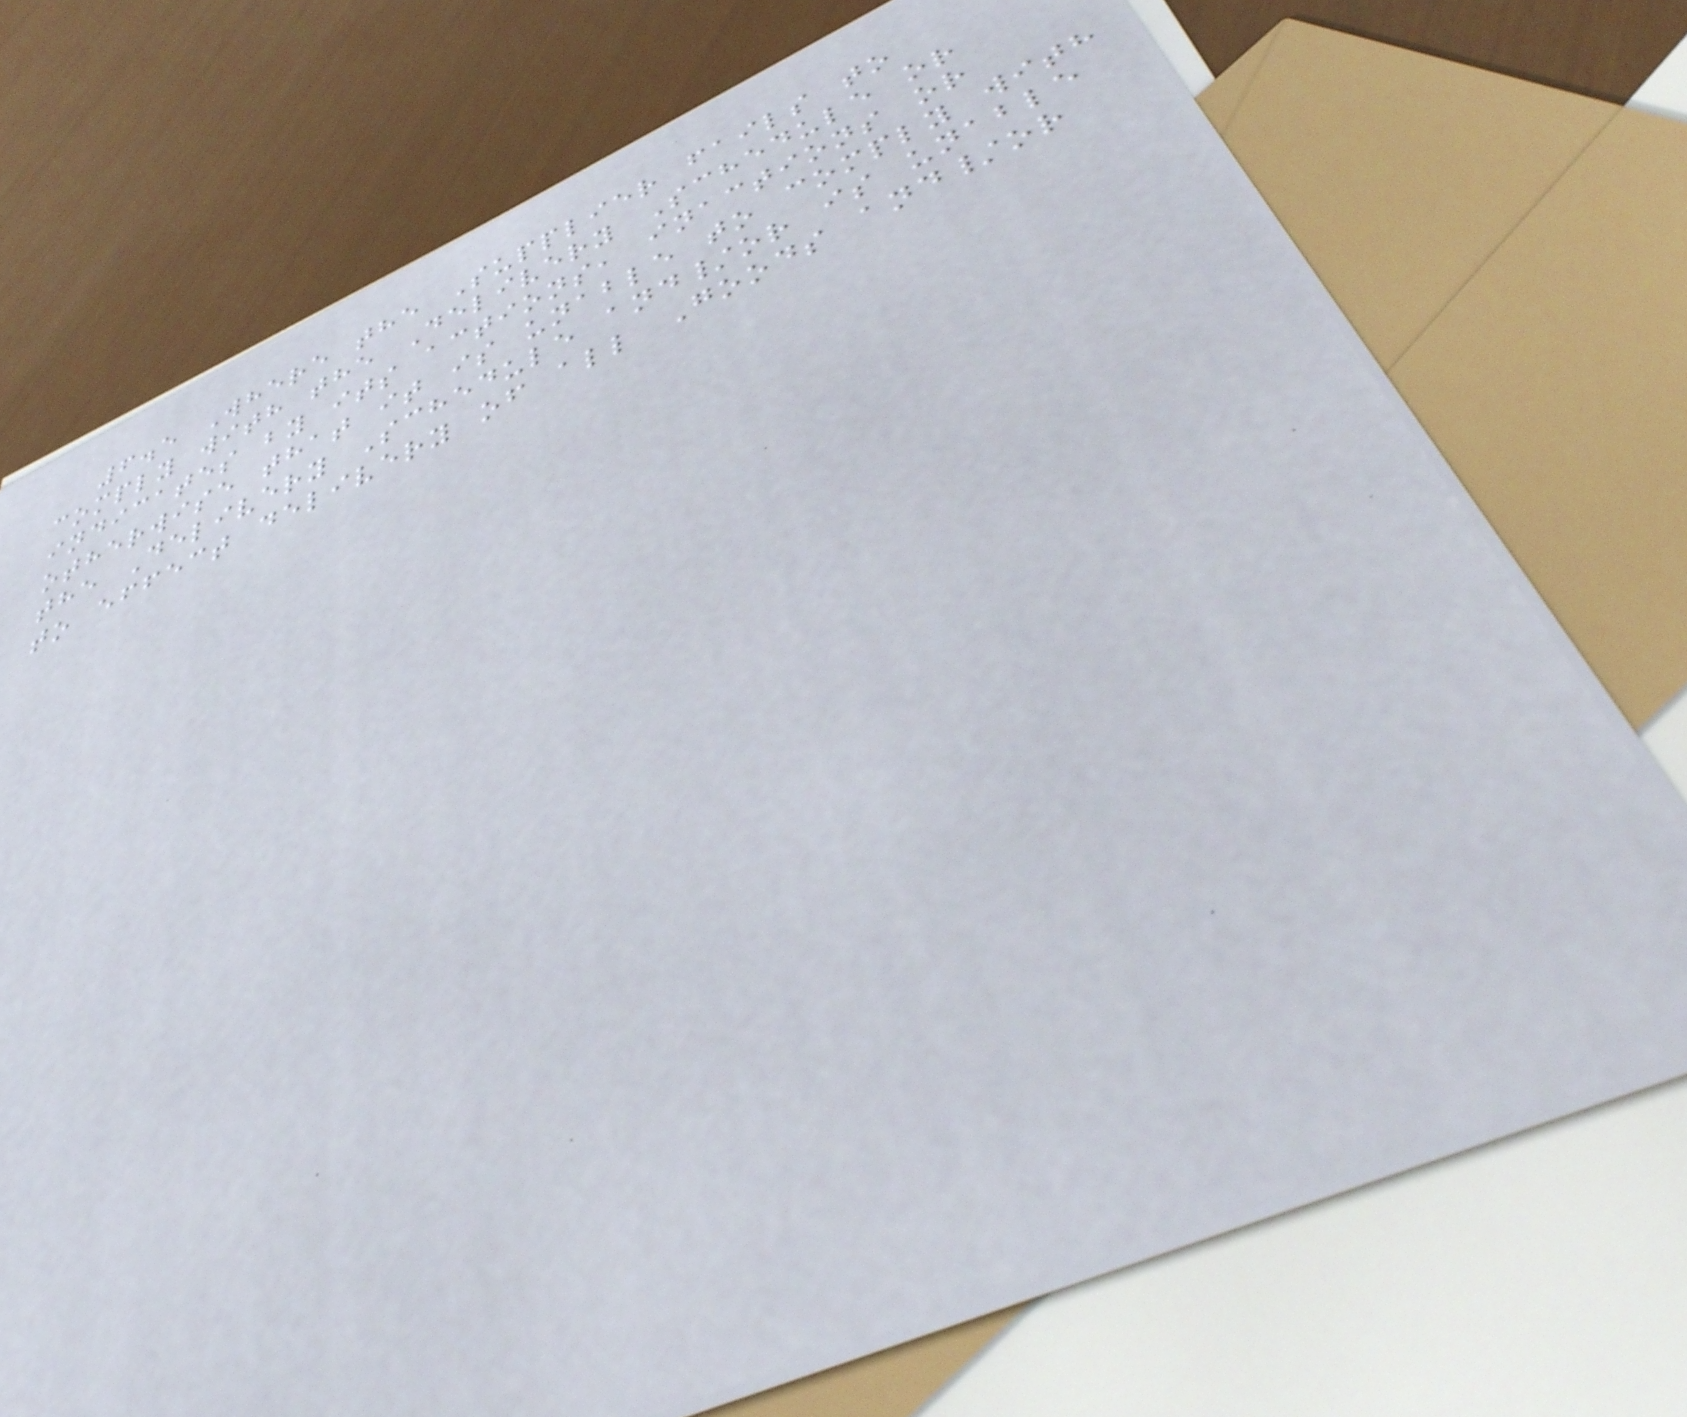6.5 Where the Supplier fails to
comply with the Delivery Schedule or
indicates by its actions, inactions or
otherwise that it is unable to comply with
the Delivery Schedule and/or is unable
to effect delivery of all Goods and/or
